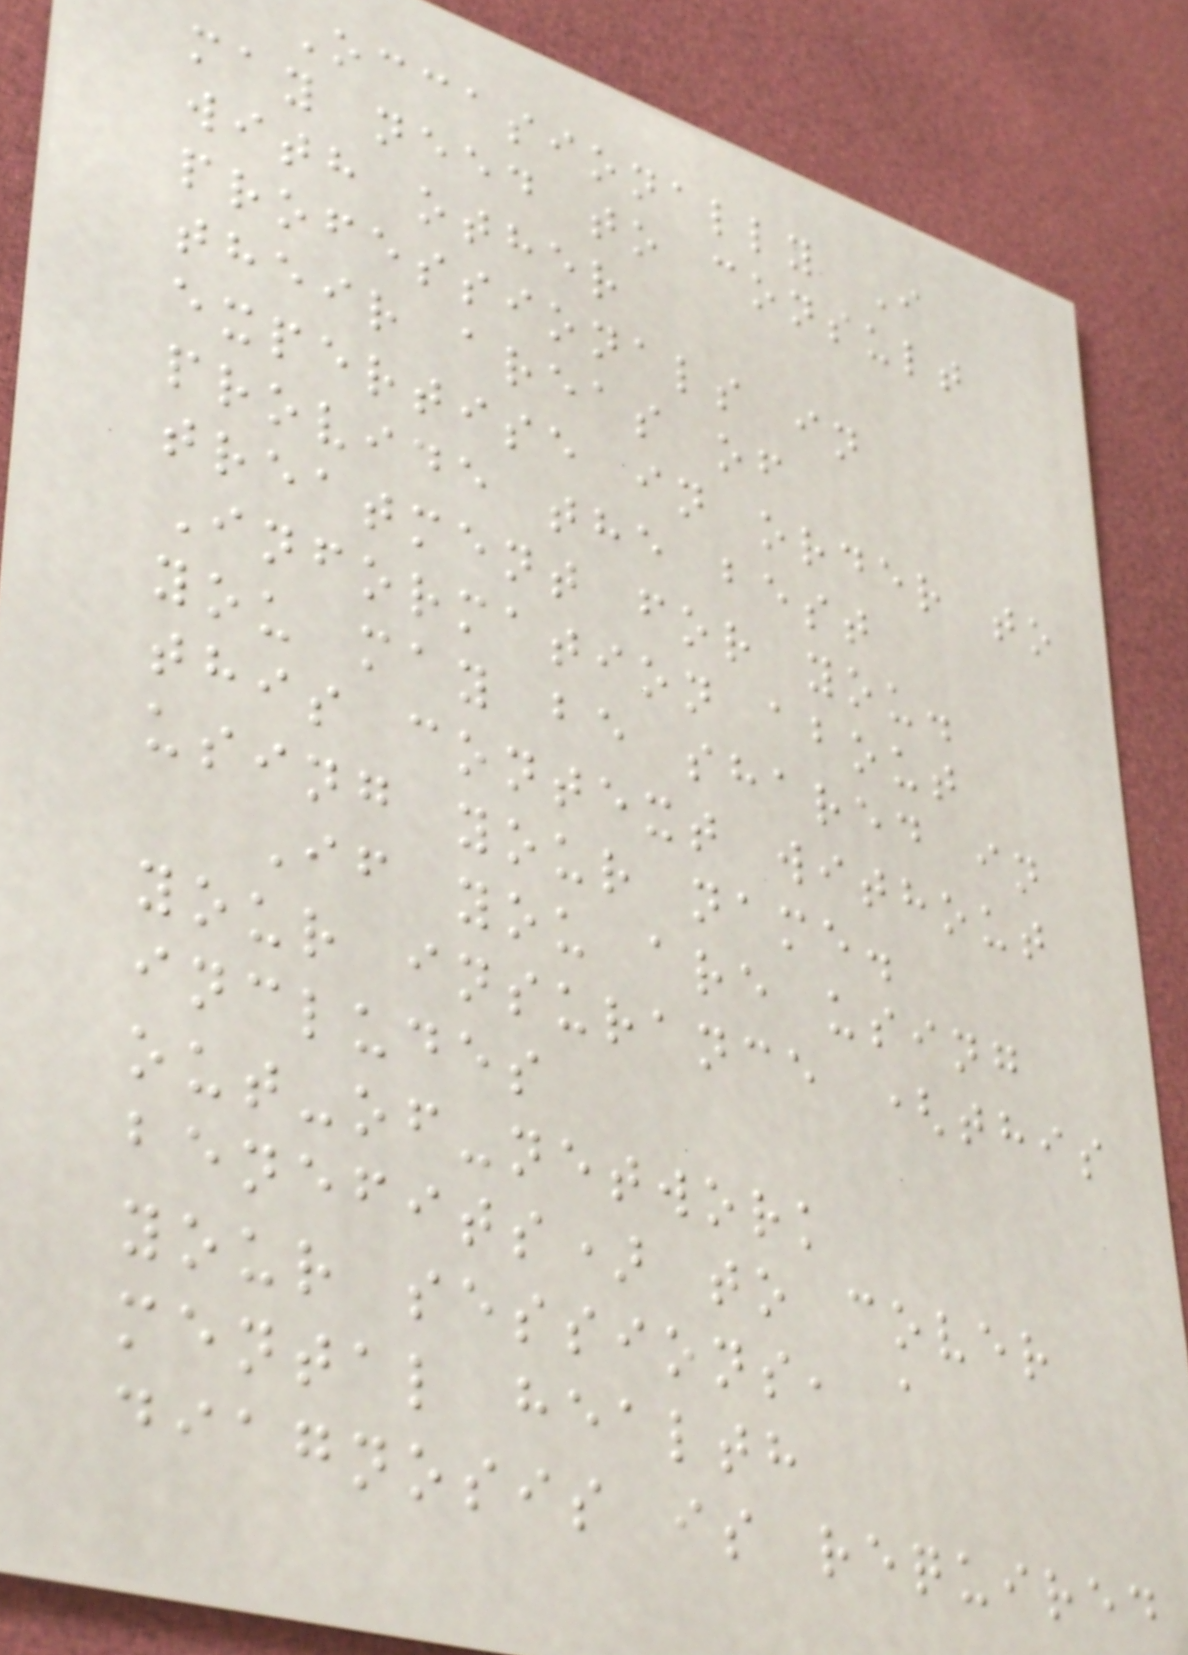Occasionally I
may need to consult
with other
professionals in
their areas of
expertise in order to
provide the best
treatment for you.
Information about
you may be shared in
this context without
using your name.
If you are using
your insurance (this
includes
out-of-network
benefits) to cover
your sessions, a
mental health
diagnosis is required
